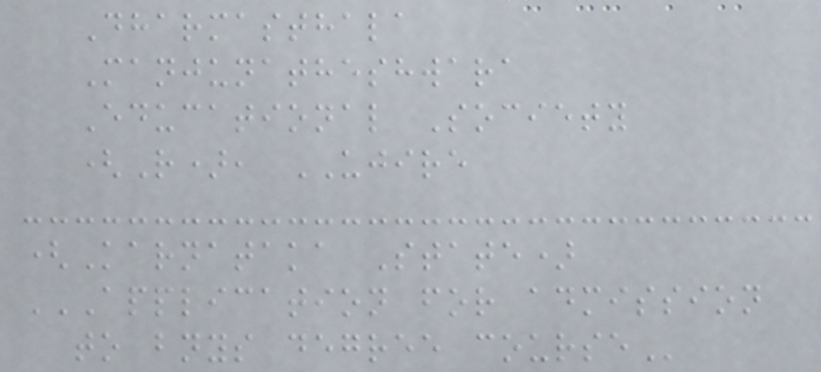Dharmasthala
Manjunatheshwara
Educational Society
(R), UJIRE
(Karnataka State)
APPLICATION FOR ADMISSION
TO BNYS DEGREE COURSE
